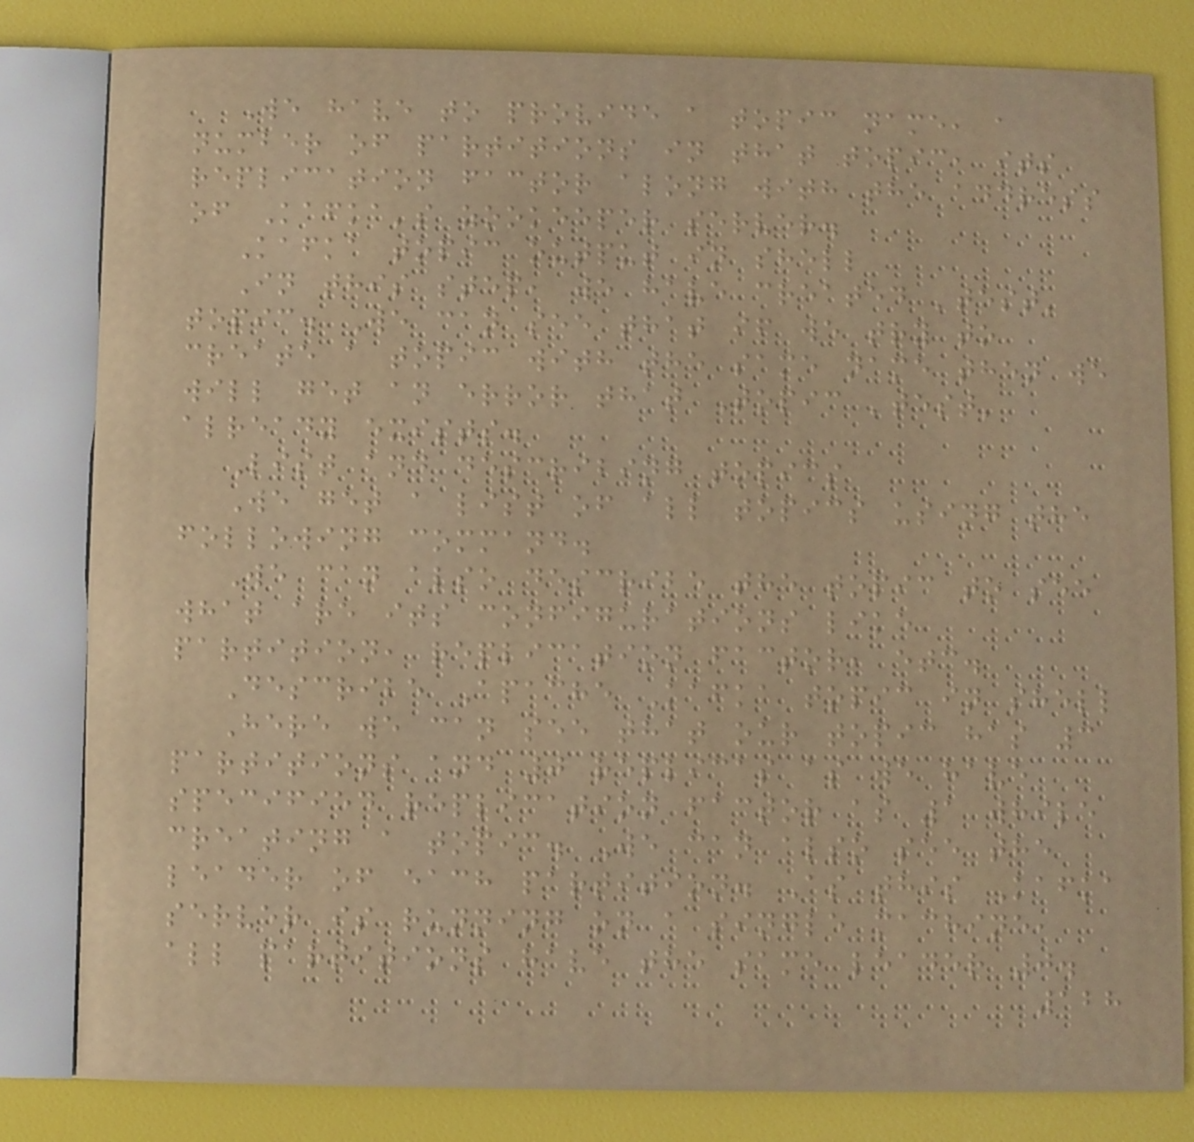We have to provide a topic name, a
number of partitions in that topic, its
replication factor along with the address
of Kafka's zookeeper server.
Kafka topic output in shell
In this step, we have created 'test'
topic. We can see that if we try to
create a topic with the same name then we
will get an error that Topic 'test'
already exists.
List and describing topics
We get a list of all topics using the
following command.
We can also describe the topic to see
what are its configurations like
partition, replication factor, etc.
Describe Apache Kafka topic in shell
Here we can see that our topic has 3
partitions and 0 replicas as we have
specified replication factor as 1 while
creating a topic. We can also see the
leader of each partition. As this Kafka
server is running on a single machine,
all partitions have the same leader 0.
128
